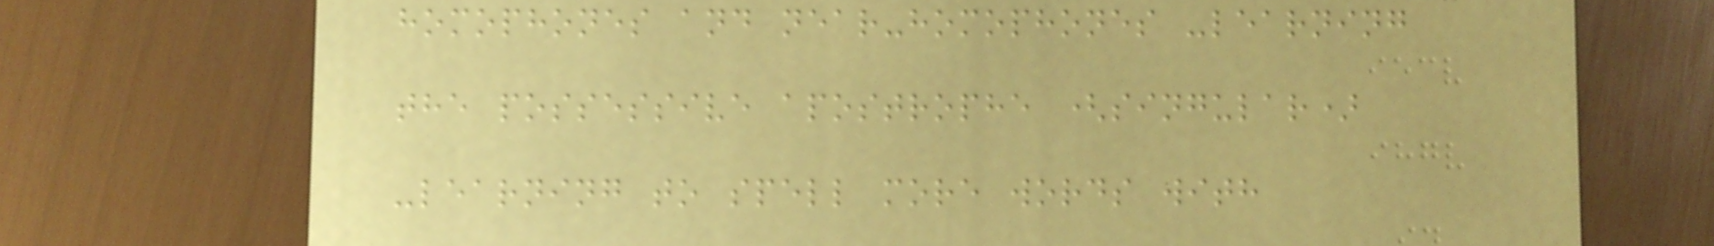homophones and near-homophones -learning
the possessive apostrophe (singular)
-learning to spell more words with
